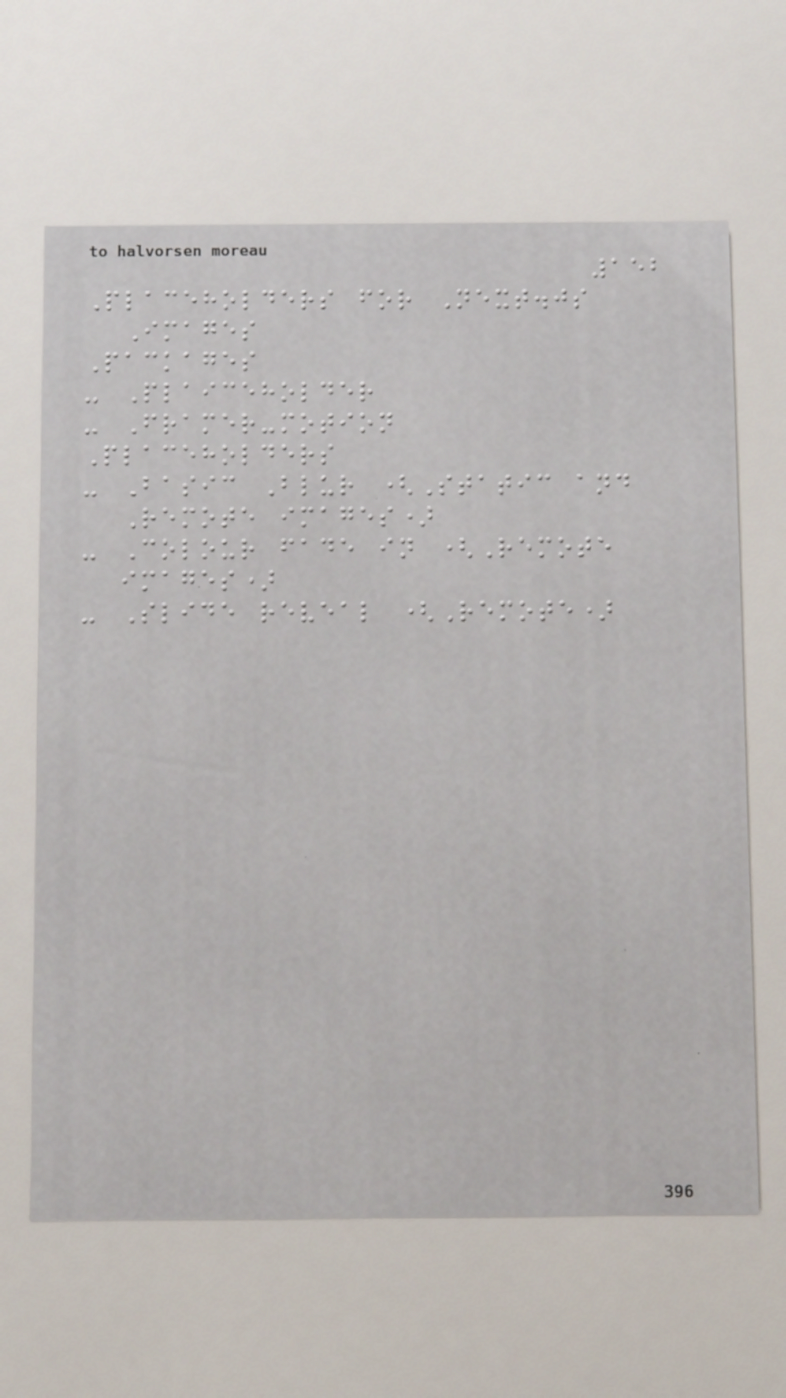152
Placeholders for Next.js
Images
Packages
- Plaiceholder
- Framer-motion
Placeholders
- Basic Blur (Static and
Remote images)
- Colour fade in (Remote
images)
- Slide reveal (Remote)
